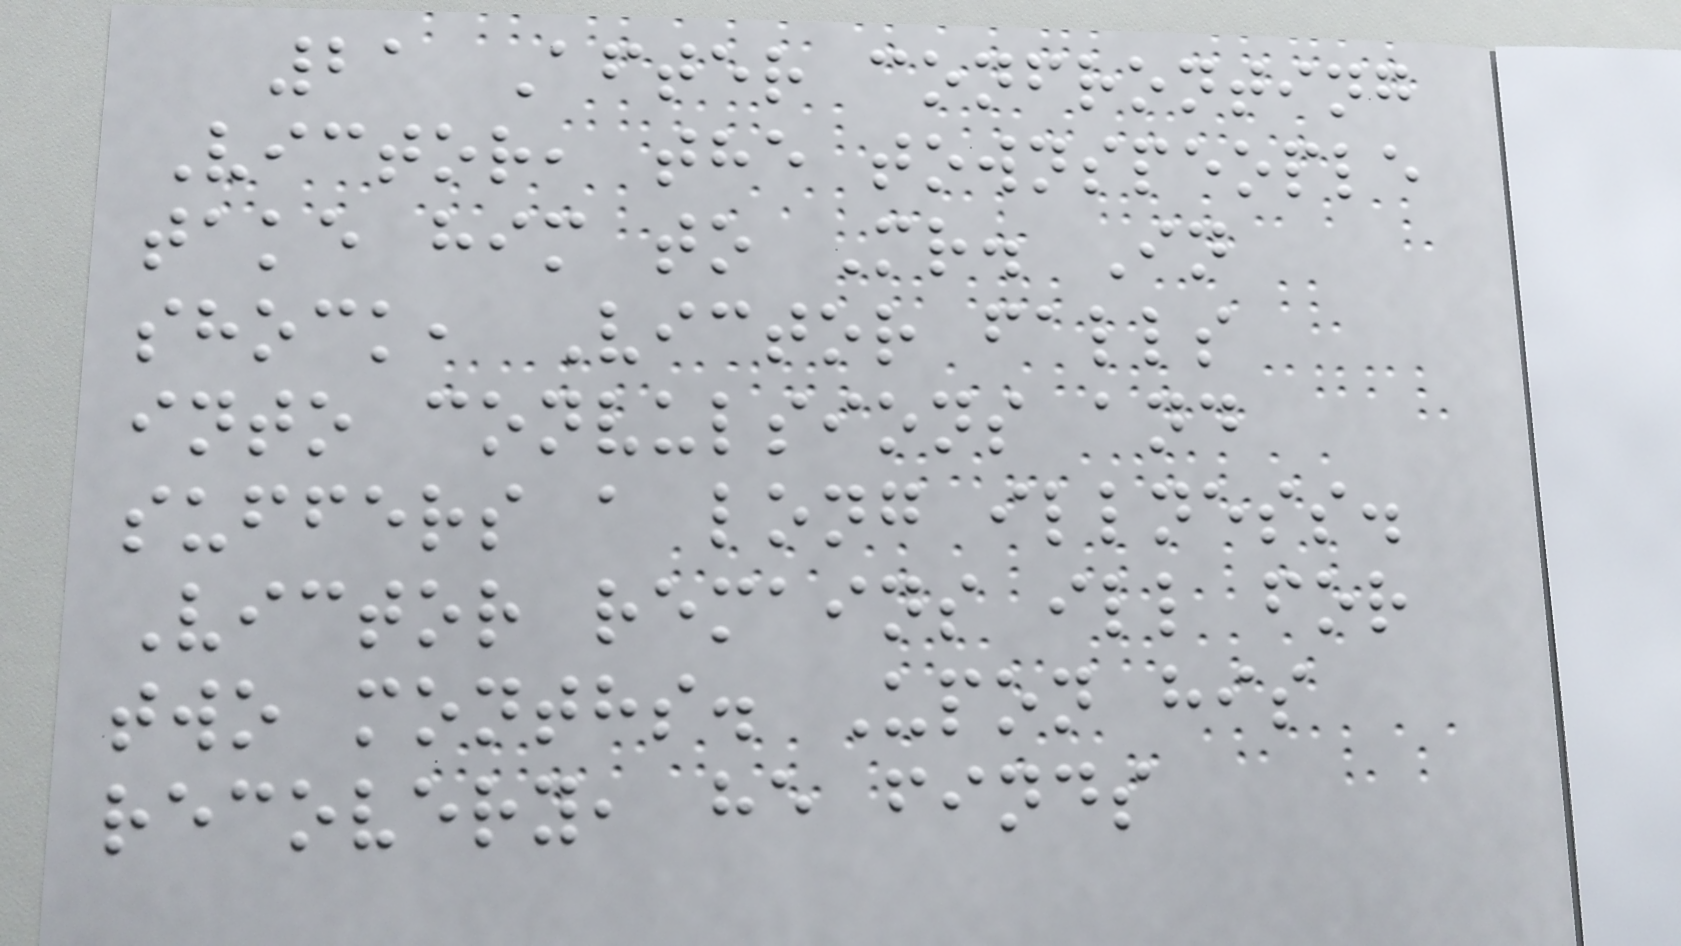21 After confronting
Victor, the townspeople
take him to Mr. In
shock, Victor falls
into convulsions and
suffers a long illness.
Victor remains ill for
two months. Upon his
recovery, he finds
